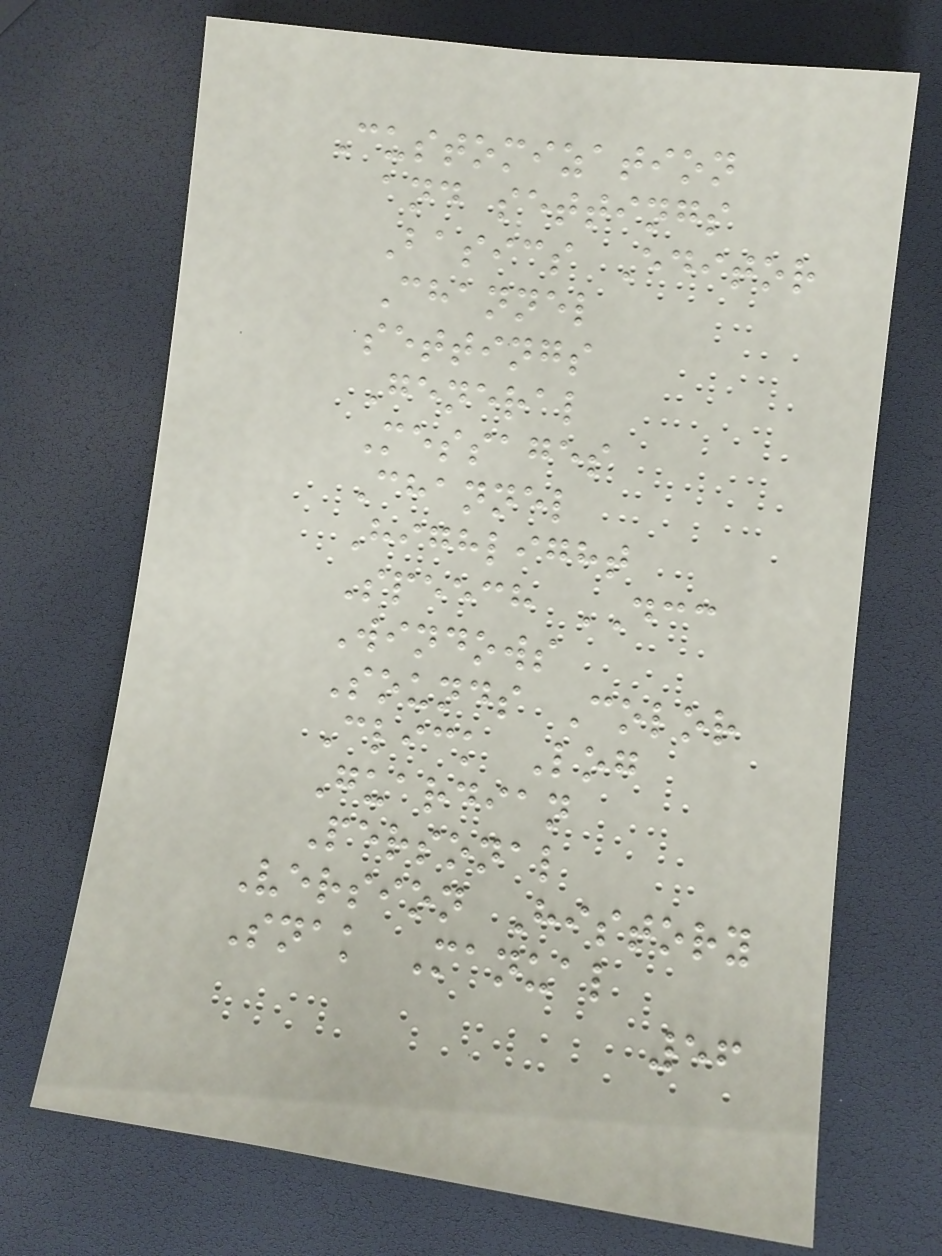Customization
and settings
Basics Editor
Channel
settings
General
Messages
Channel
Highlight
Speech DCC
Windows
Sounds Color
Click Log
Guardian
Personal
Version History
Snak Manual
56
